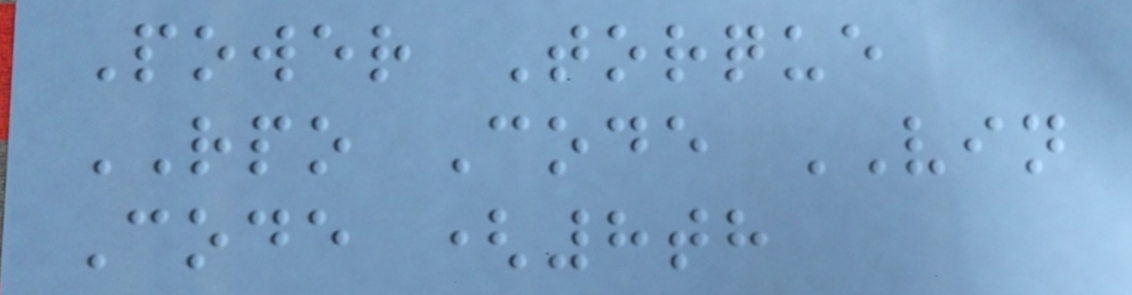Power Torque
RPO Code VIN
Code (8th
